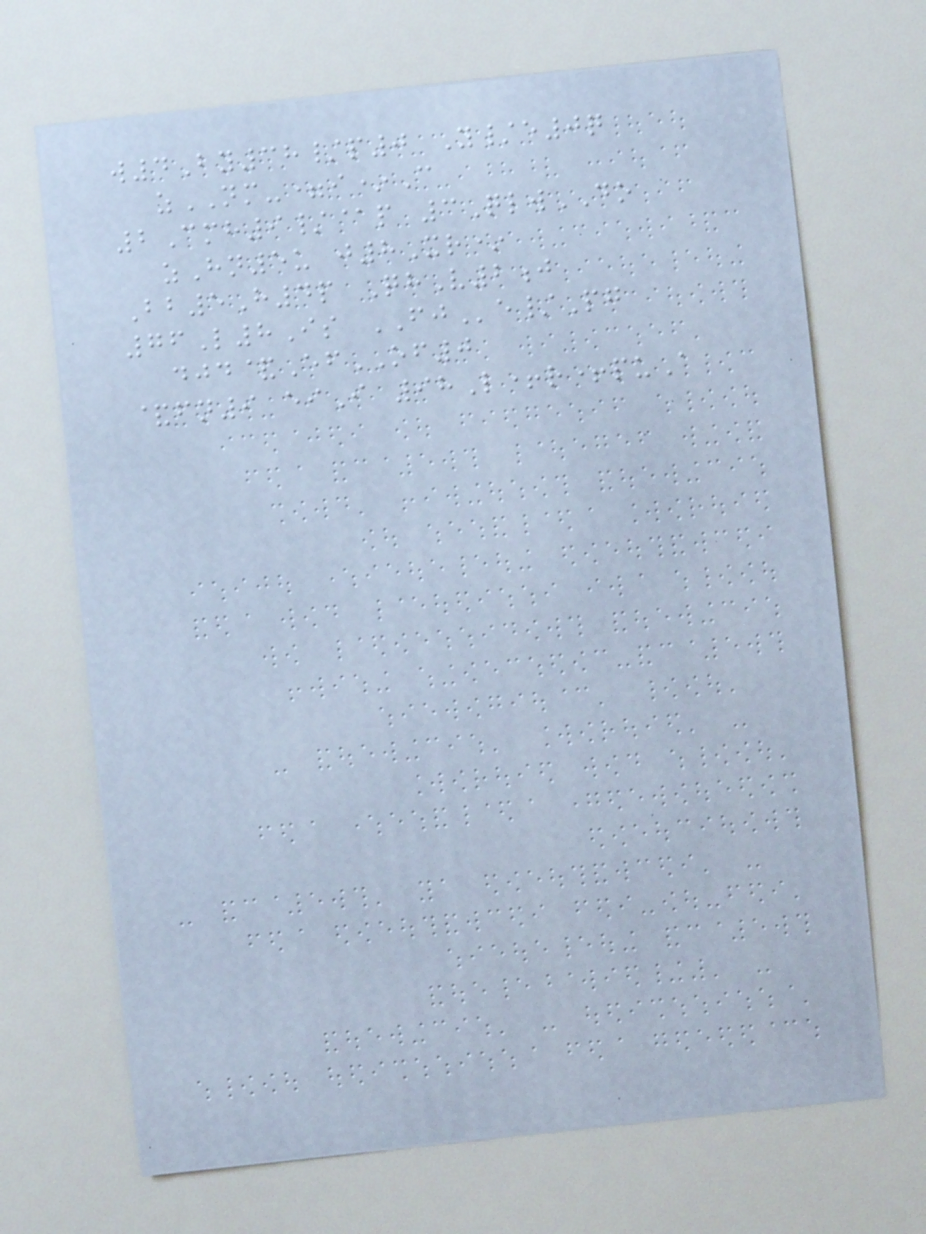w4By38/p0 Y/e0q
zNM-=i*C
2Cmh9/@p 3QlwDO
zHn5u j8Xr*
Bb5H4p QhV2j
76L8Is FJe/Pg
djd&EfOF0
&fn9 eiI 98L+r+puA
